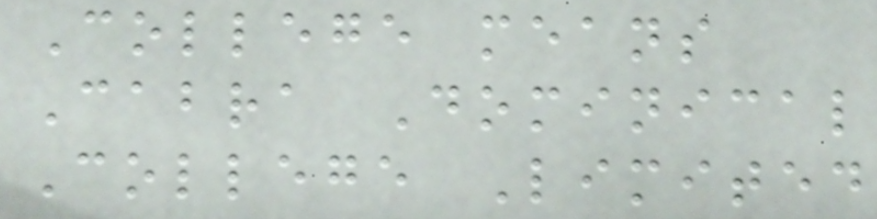College means
Cabra Dominical
College Limited
